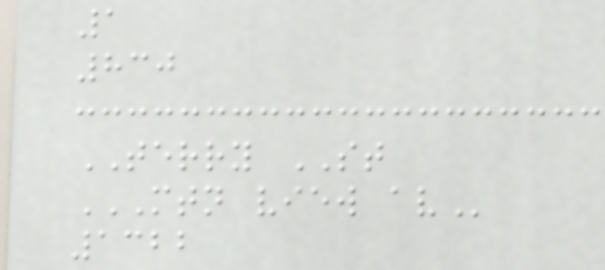1
830
TERRY ST
MTN VIEW AV
1322
